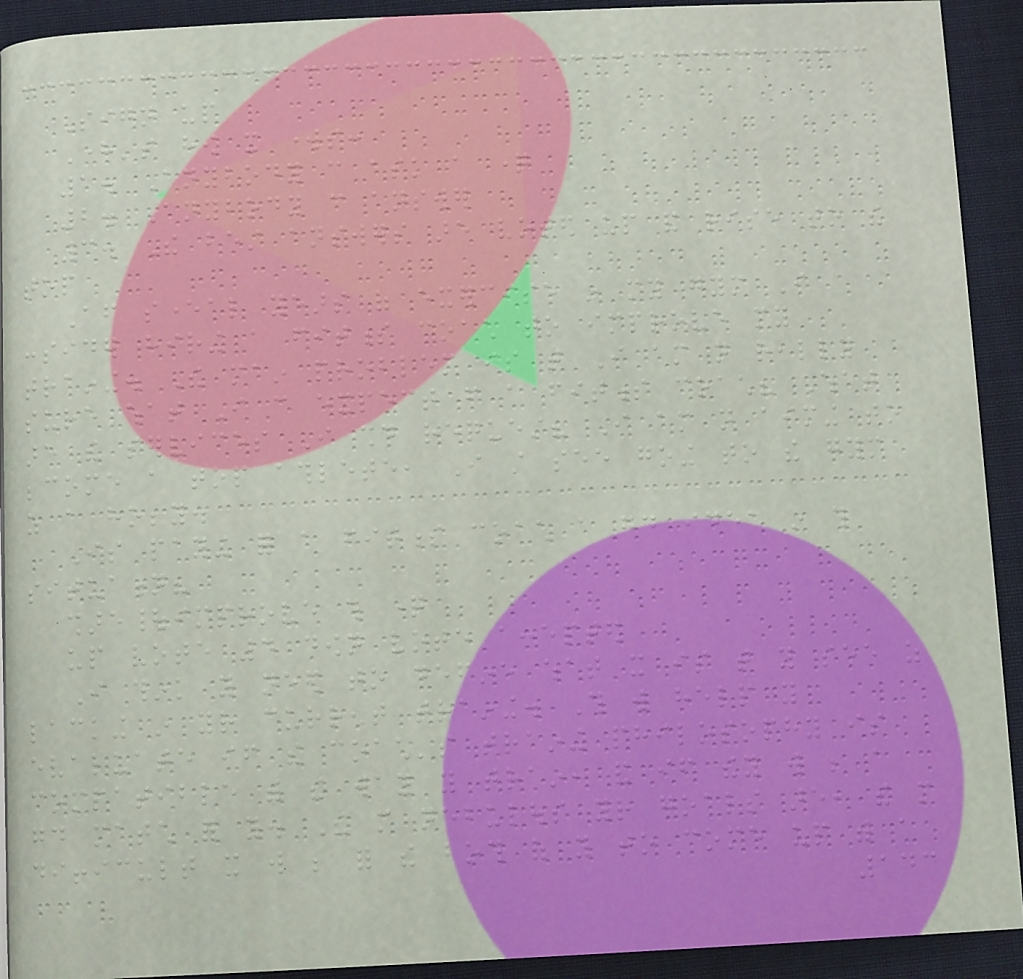Sign up
Here's how it works:
1. Anybody can ask a question
2. Anybody can answer
3. The best answers are voted up and rise to the
top
After several years of exercise in my gym I
consider hiring a fitness coach to improve my
training. The main problem is that I am not really
sure what I can expect from a fitness coach? What
are the services I should request? I am not aiming to
become a top athlete, I still see going to the gym
as a hobby.
Is paying for a fitness coach a good idea in this
situation?
share|improve this question
up vote 4 down vote accepted
I think you need to define what it is that you see as
lacking in your current training. This will help you
evaluate if the coach's training philosophy is
compatible with the way you train, and if they will be a
good match for you. The more nebulous your goals are, the more
difficult it will be for the both of you to come up with a
143
